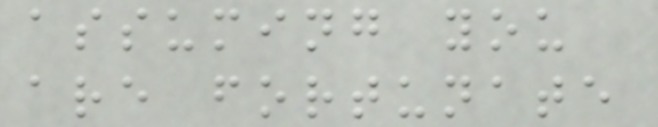assuming you
are fortunate
